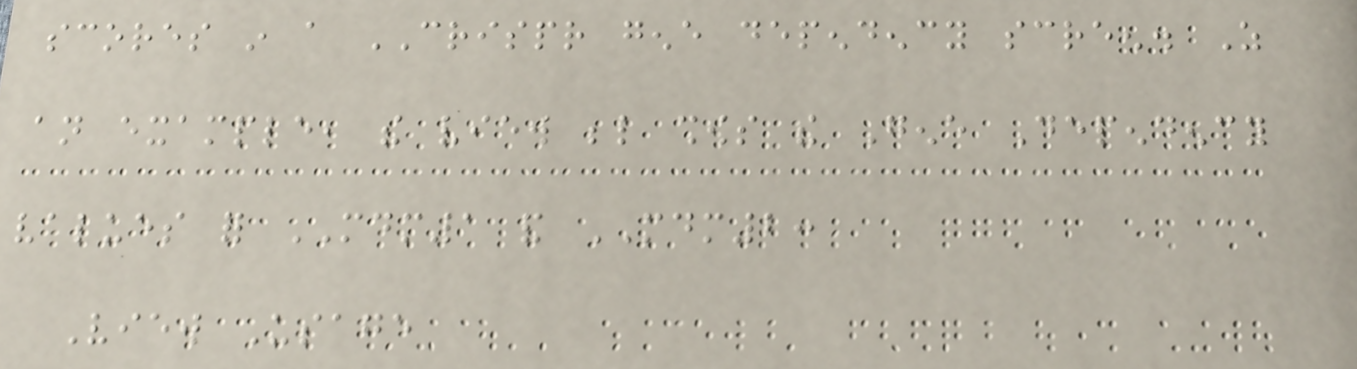scores in a CRISPR gene dependency screen. As
an example, the view below shows the Gene Dependency
values for MDM1 and MDM2:
View Usage
